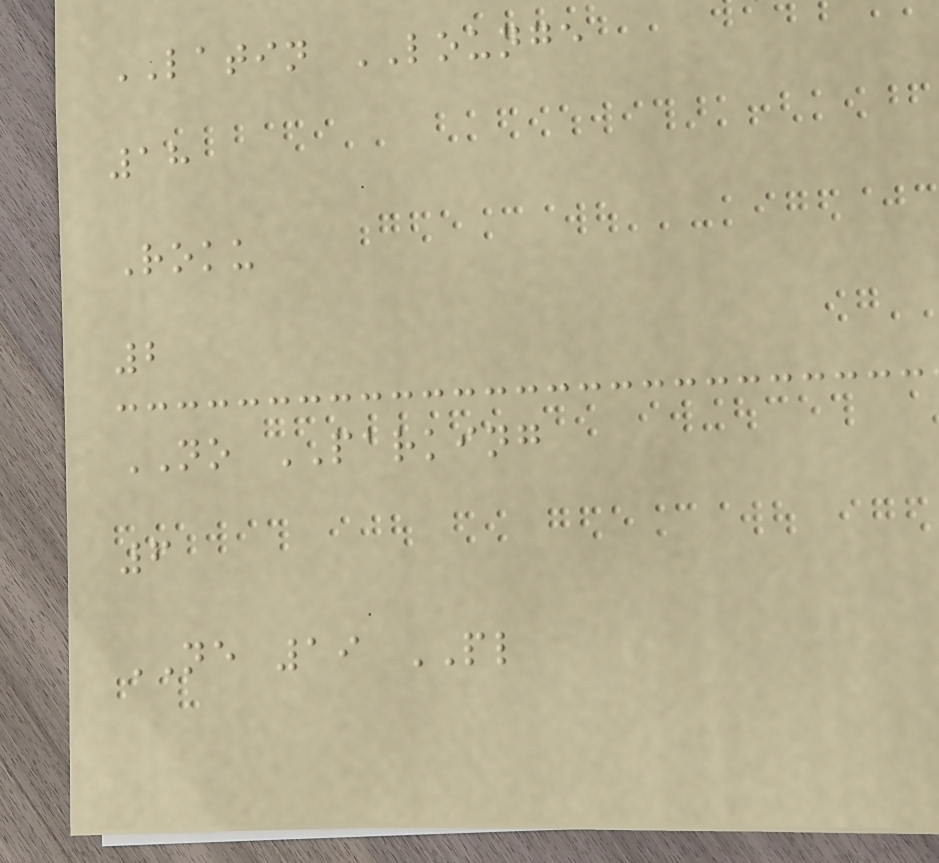LATIN LOUNGE
18
Roku
2
NO PARKING
6
NE 19 PL
